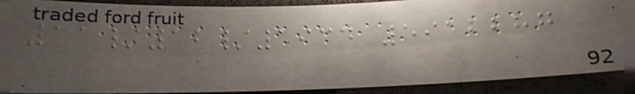11/12/1934 5912287
